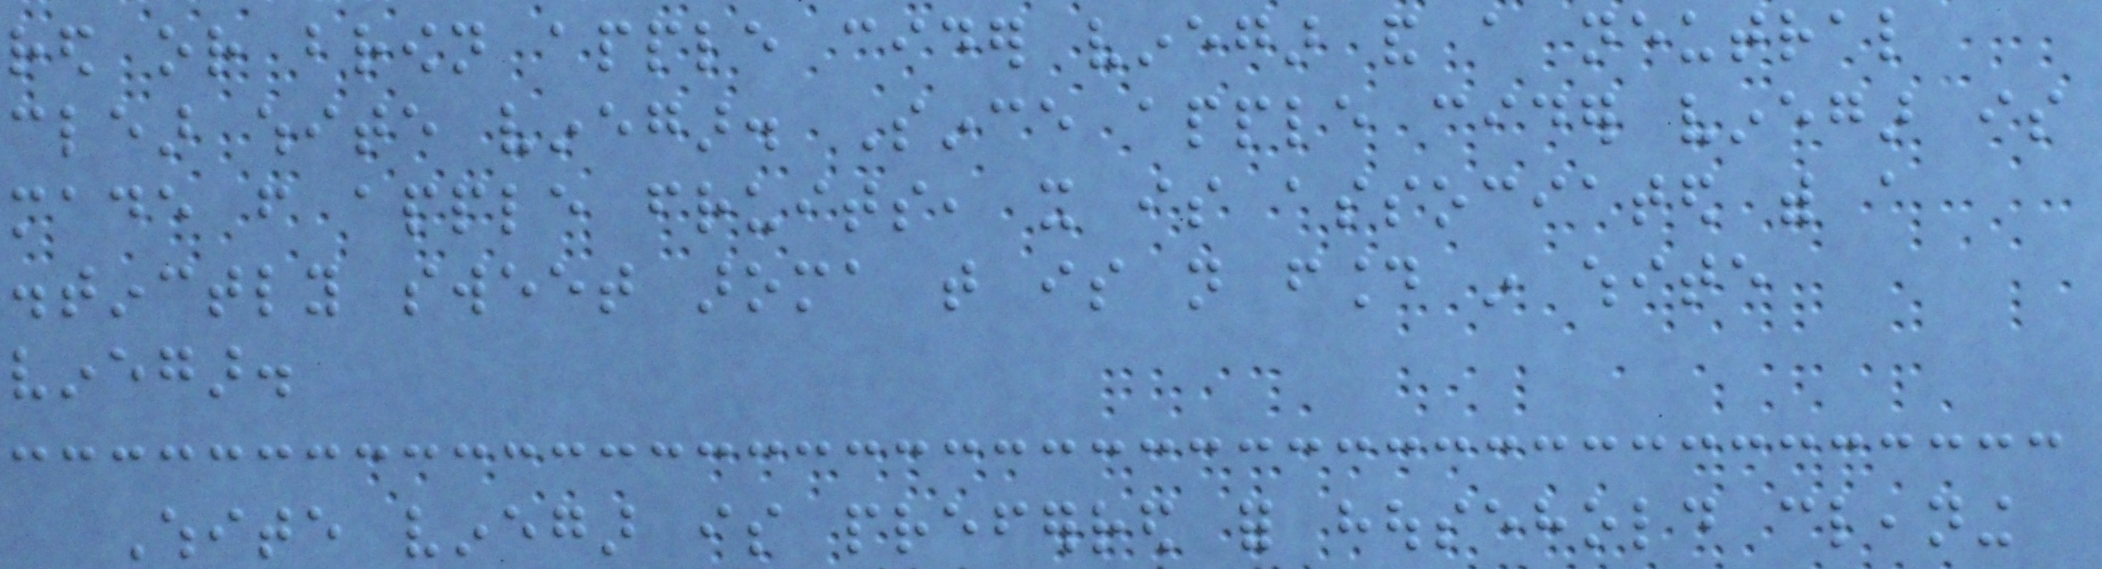red or brown apple cider vinegar and a neutral
clear white vinegar. Since apple cider vinegar is
made from apple fruits, it is associated with a
distinctly sweet aroma that is not found in white
vinegar.
White vinegar is preferred for household cleaning
